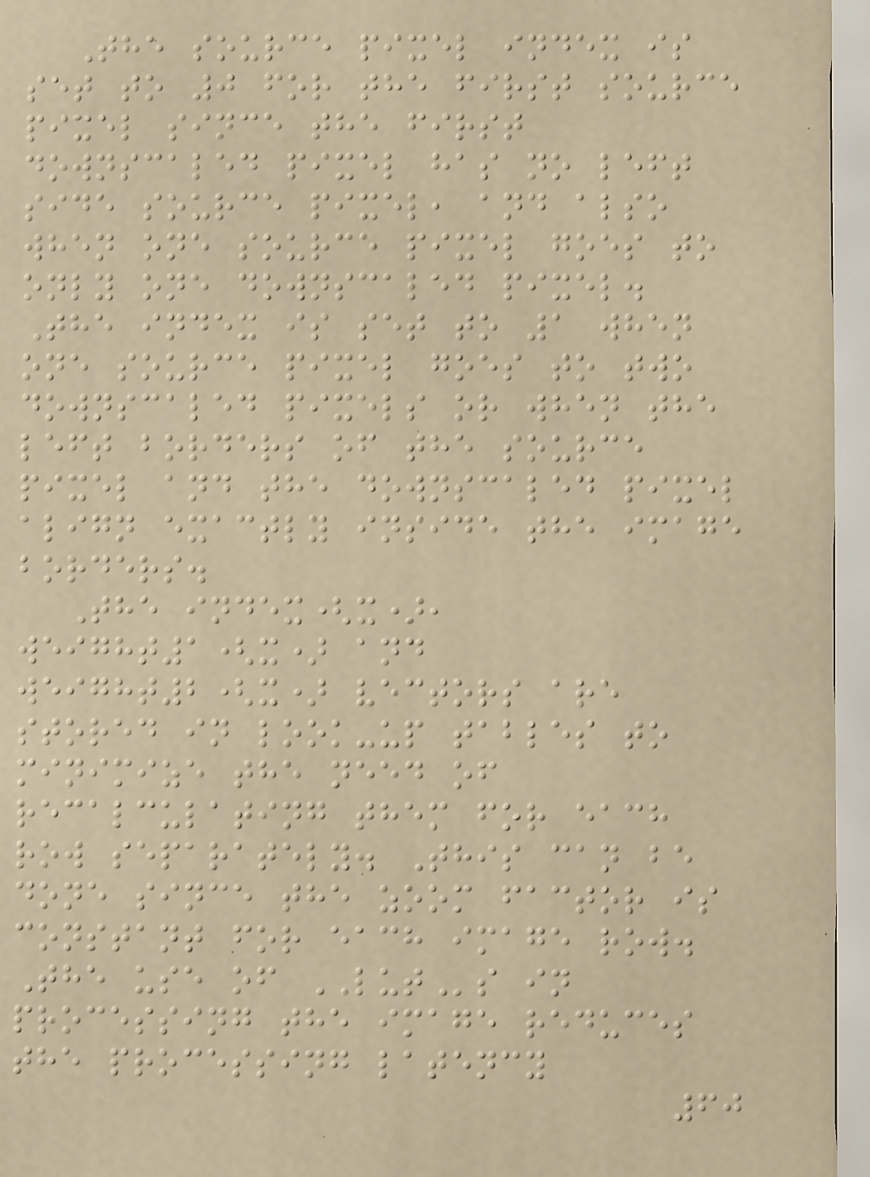The source pixel index is
set to 0 for the first source
pixel since the first
downscaled pixel has no left
side source pixel, and also
when one source pixel goes to
only one downscaled pixel.
The index is set to 1 when
one source pixel goes to two
downscaled pixels or when the
left borders of the source
pixel and the downscaled pixel
align exactly inside the image
borders.
The index(x),
weight1(x) and
weight2(x) vectors are
stored in look-up tables to
minimize the need of
recalculating them for each
row separately. This can be
done since the zoom factor is
constant for each image row.
The use of LUTs in
processing the image reduces
the processing latency
60
